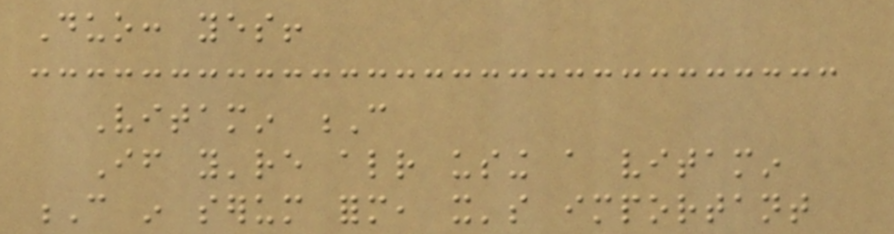Duo: yes!
Vitamin C
If you're already using a vitamin
C in serum form, it's important
